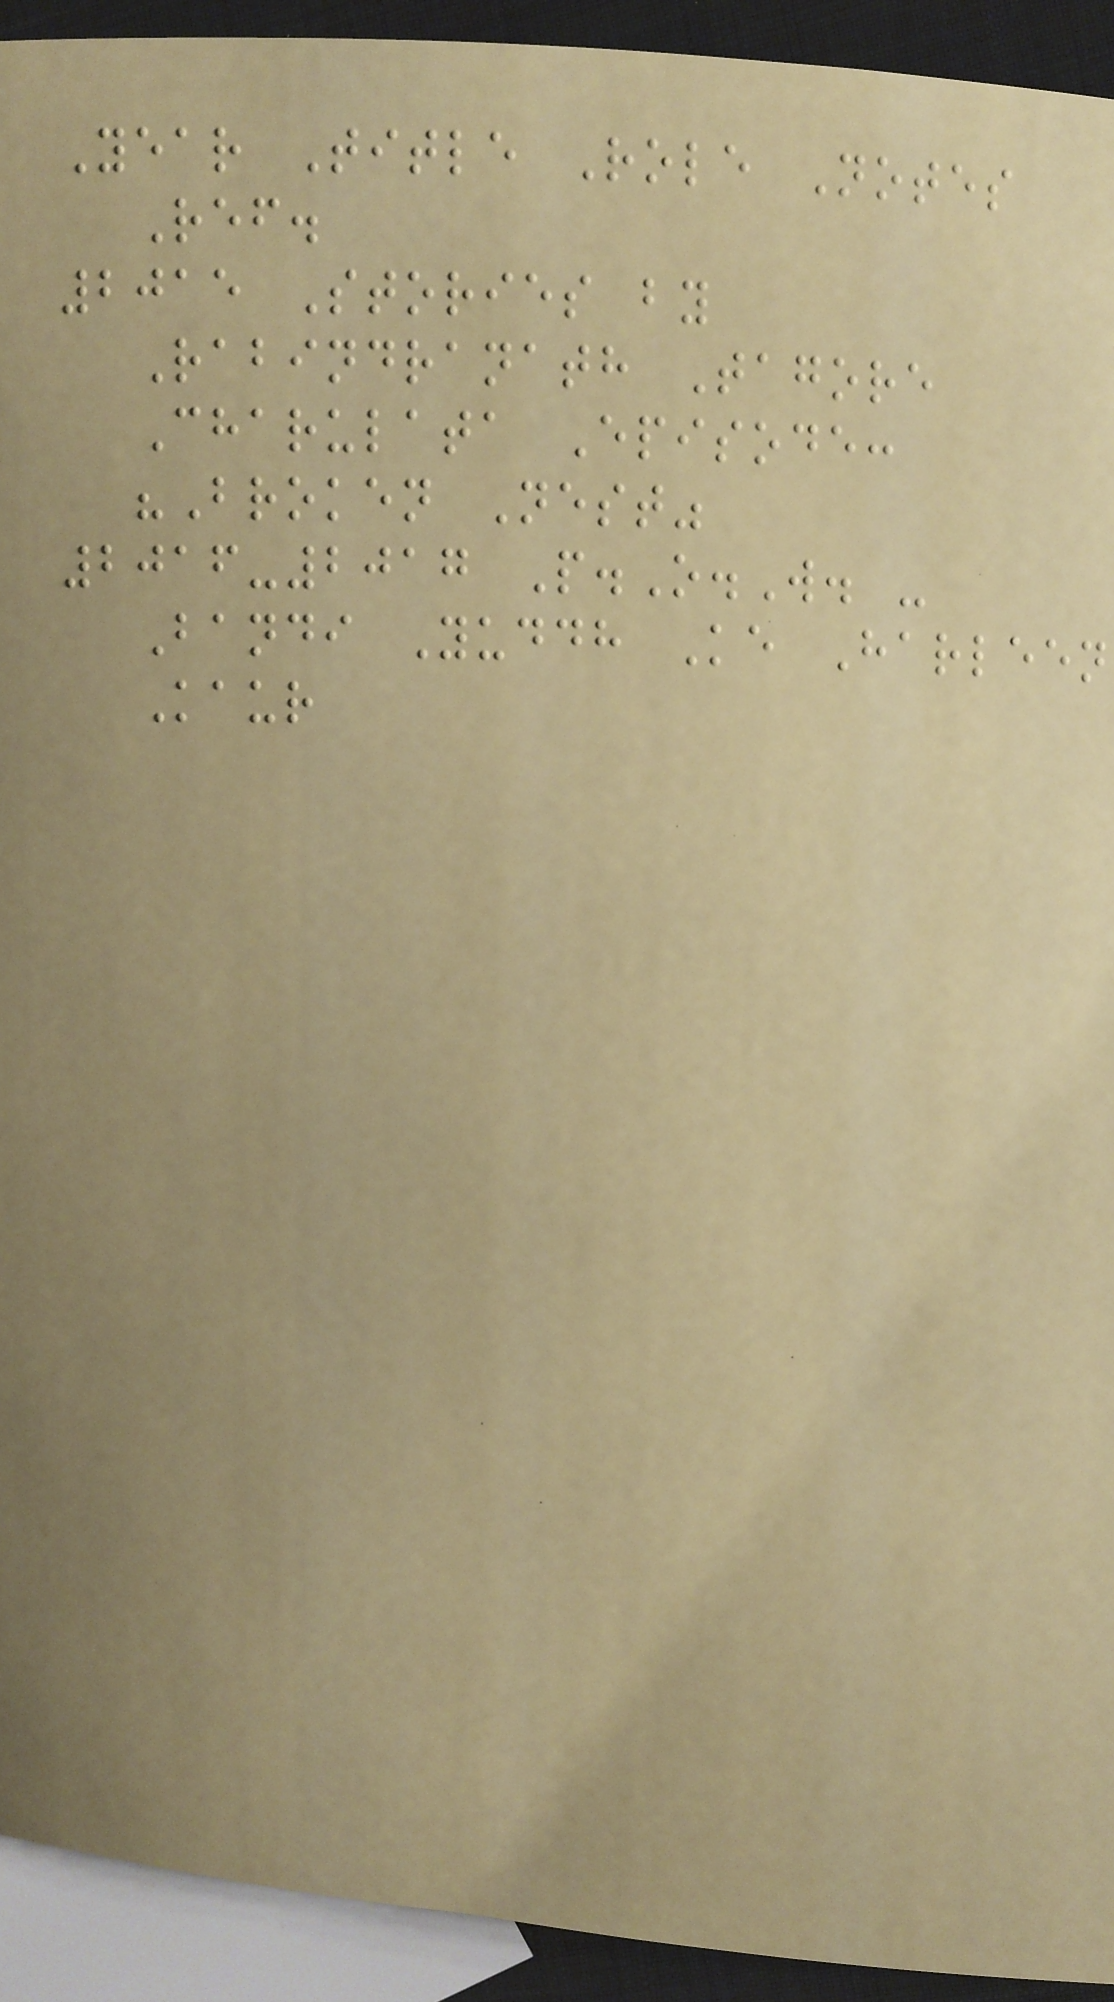Year Title Role Notes
Ref.
2015 Stories by
Rabindranath Tagore
Charulata Episode:
"Broken Nest"
2016-2017 P.O.W. -
Bandi Yuddh Ke Harleen
Kaur
